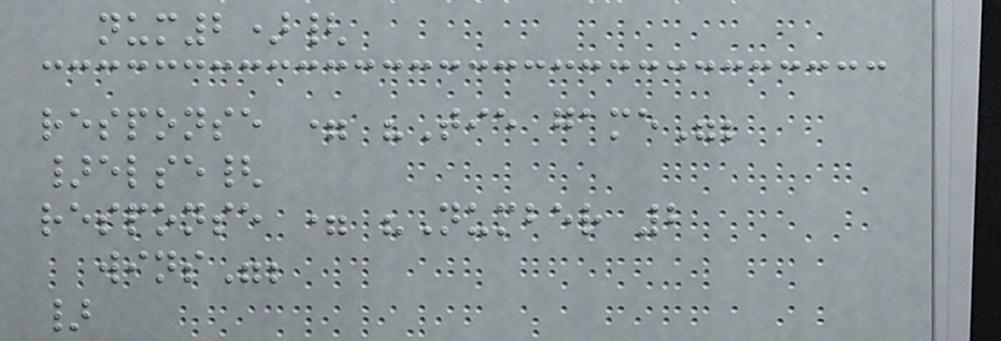num2){
response = "Tie game";
}else{
response = "Number 2
wins";
}
